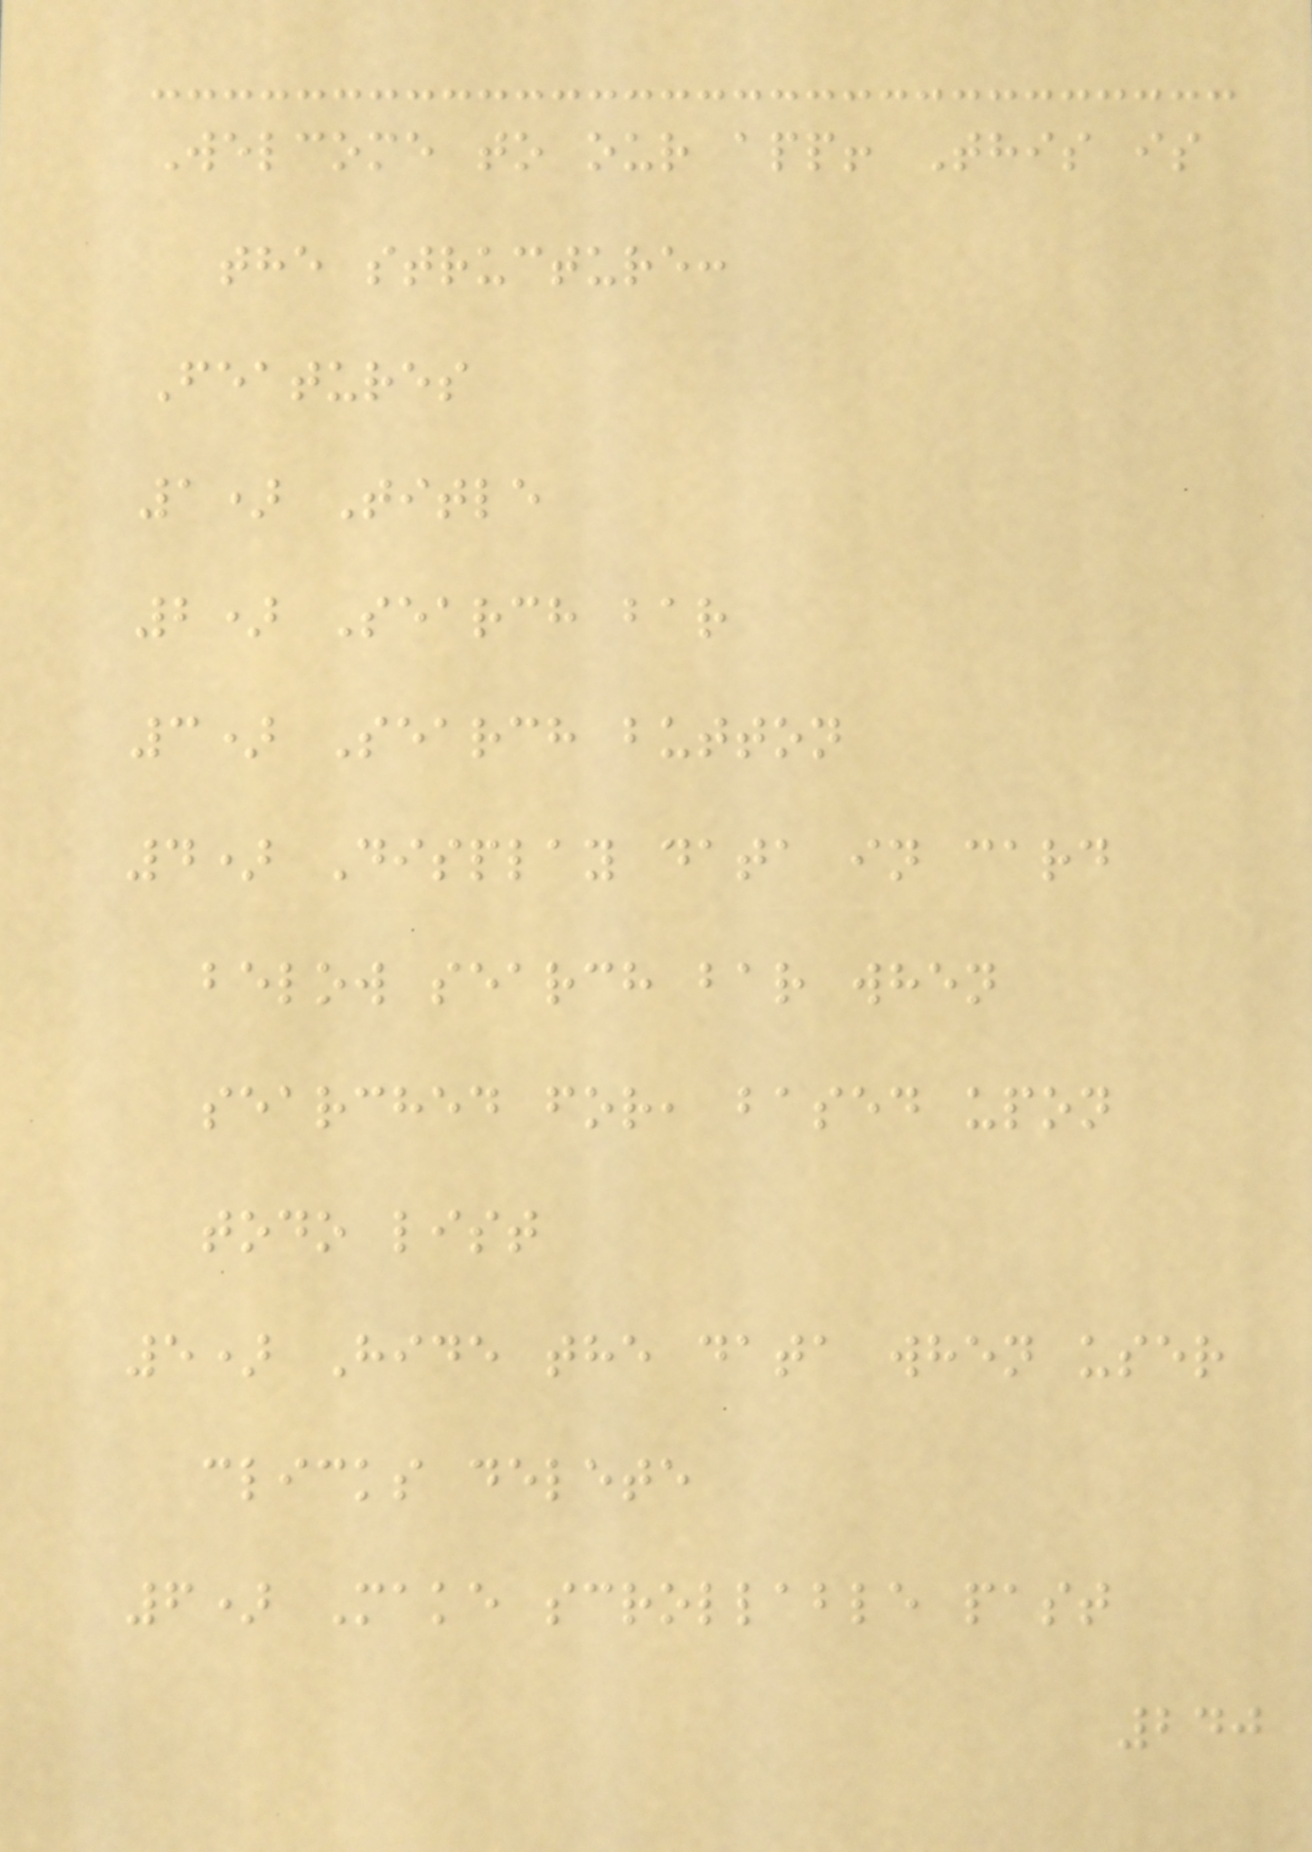Welcome to our app! This is
the structure:
Features
1) Title
2) Search bar
3) Search button
4) Display data in card
below search bar when
searched for, based upon
todo list
5) Hide the data when user
clicks delete
6) Make scrollable past
240
